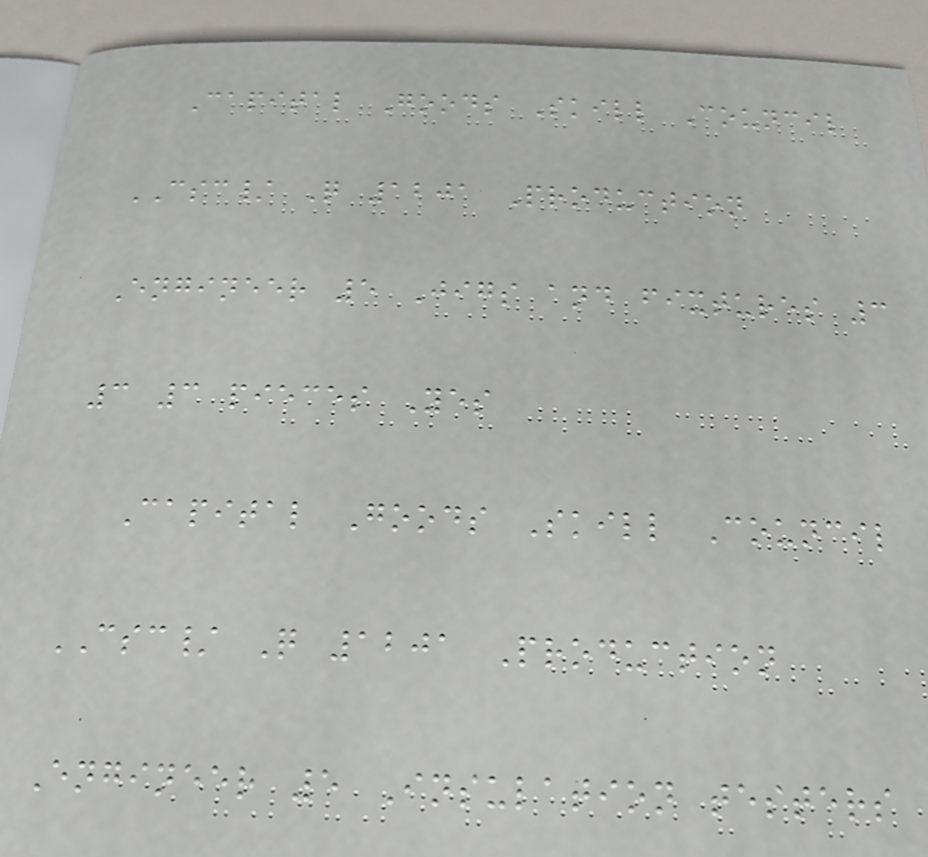Capital Goods Skill Council
CSC/ Q 1201 Production
Engineer 5 Jigs and fixtures 3
3 3 pieces Yes
Capital Goods Skill Council
CSC/ Q 1201 Production
Engineer 5 Insulation testers
